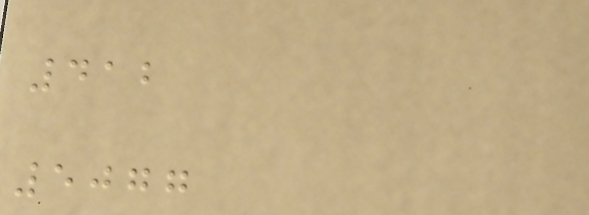412
5077
